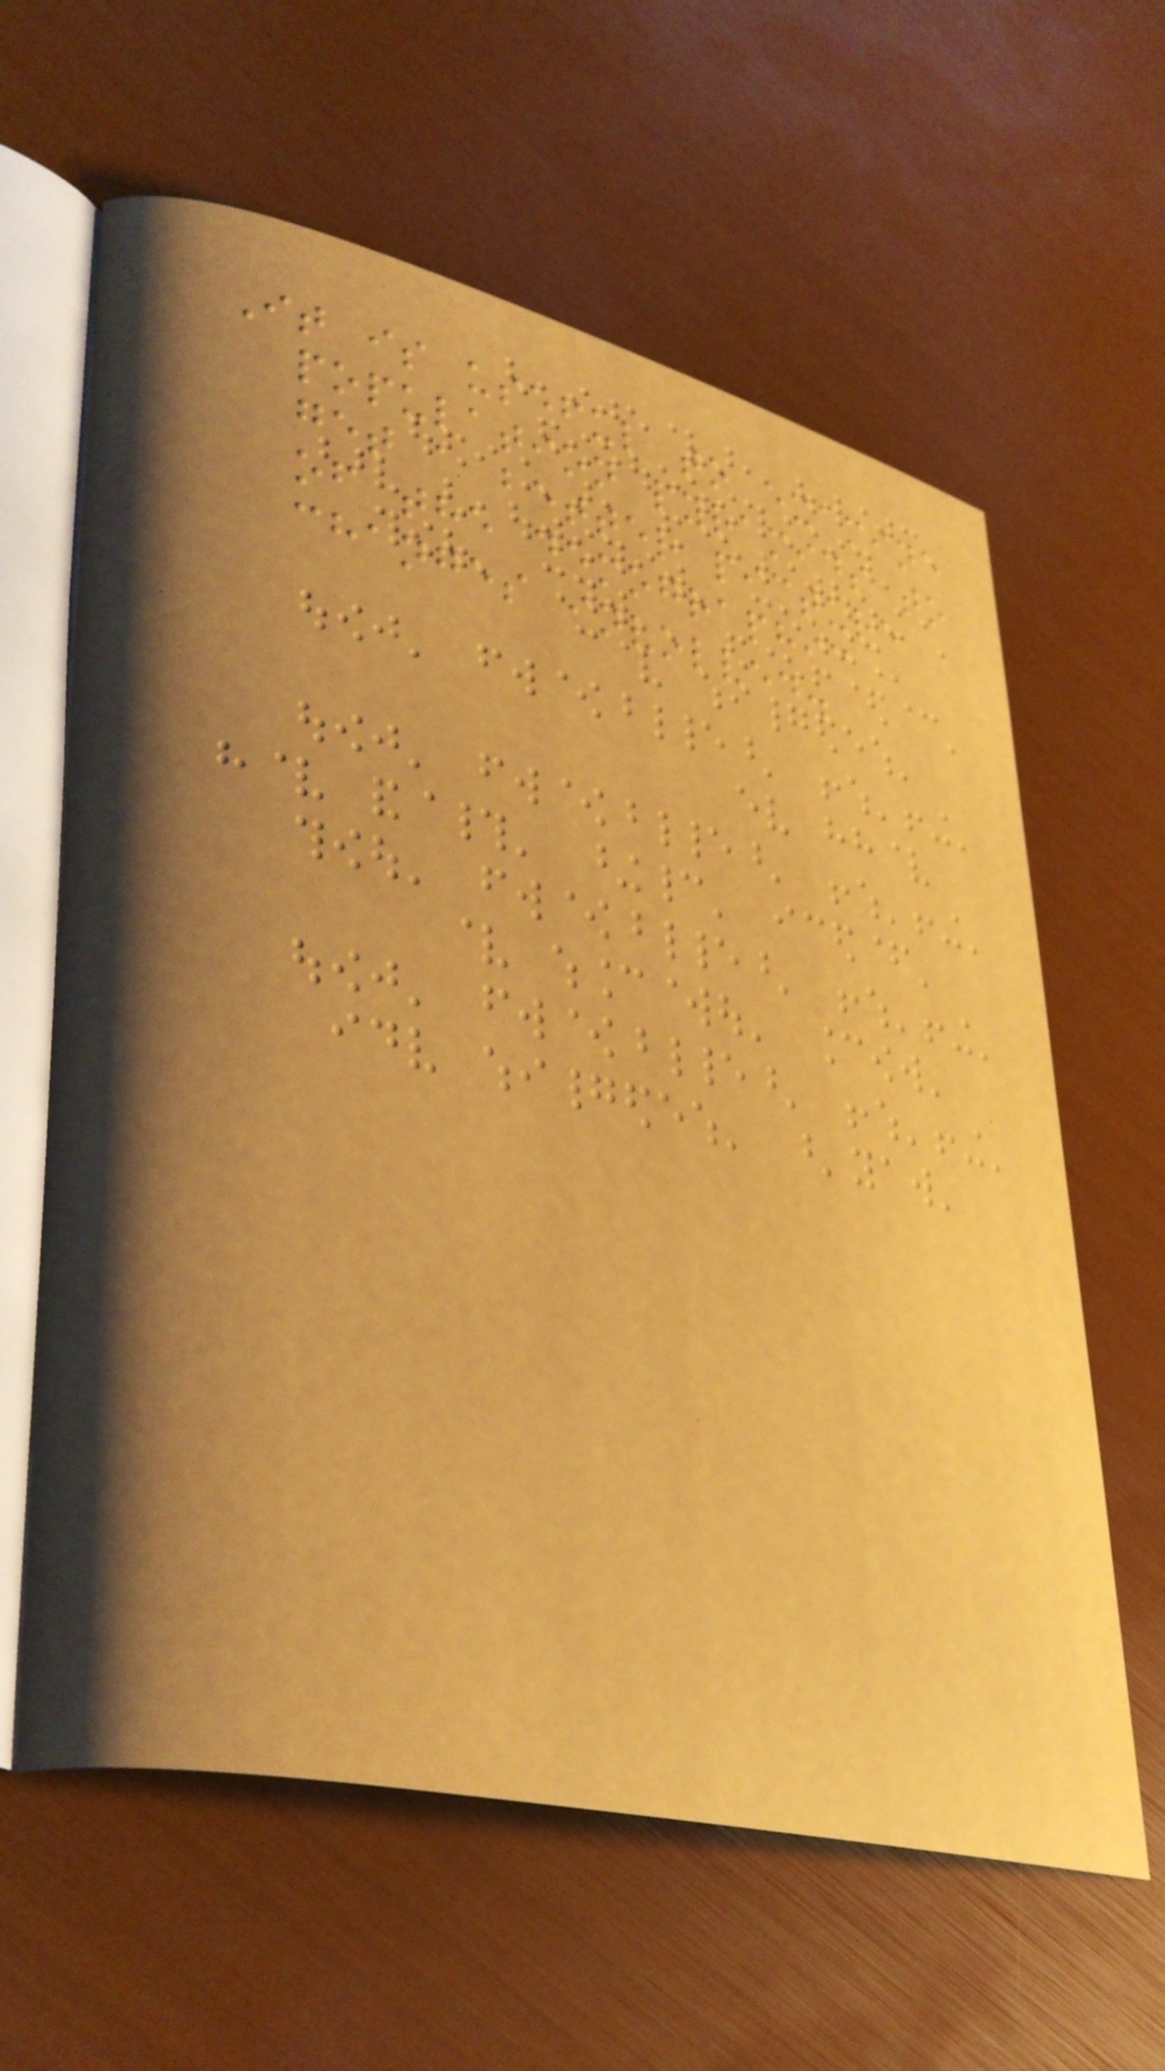It is useful to examine
population pyramids to
get a better picture
of the demographic
changes involved.
